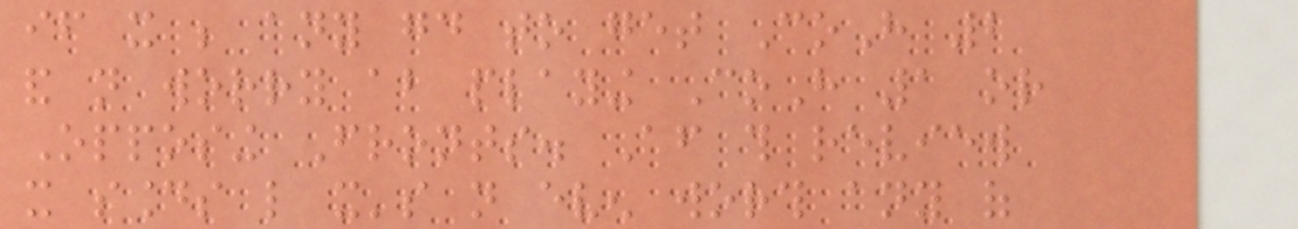if it be any good to get CoH 2
and not worry about playing CoH 1 or
Opposing Fronts. After this review
it sounds like it's not even worth any of
